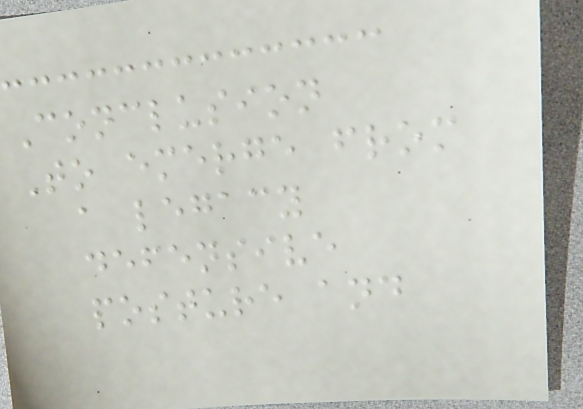Conclusion
To emerge from
a legacy
defensive
posture and
